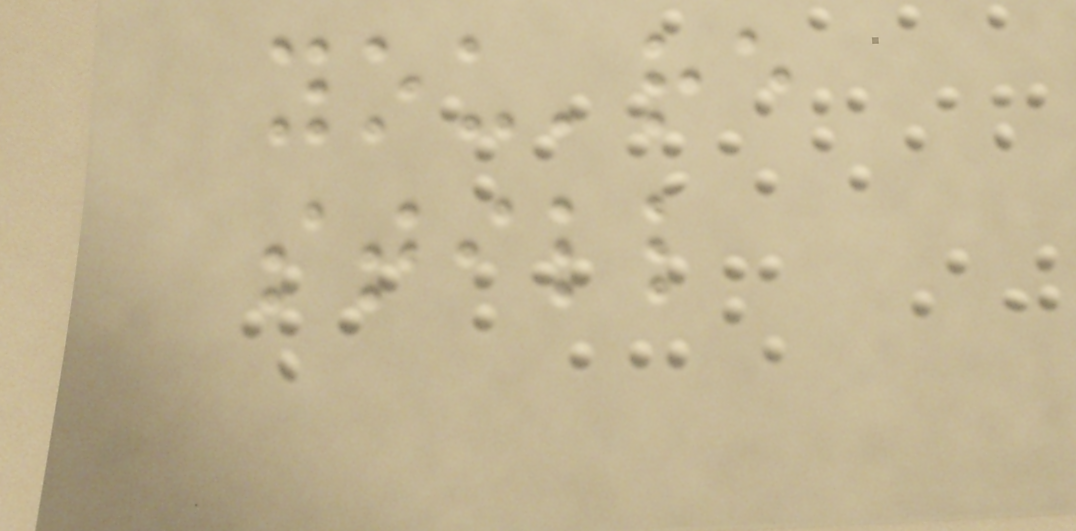you're
still
